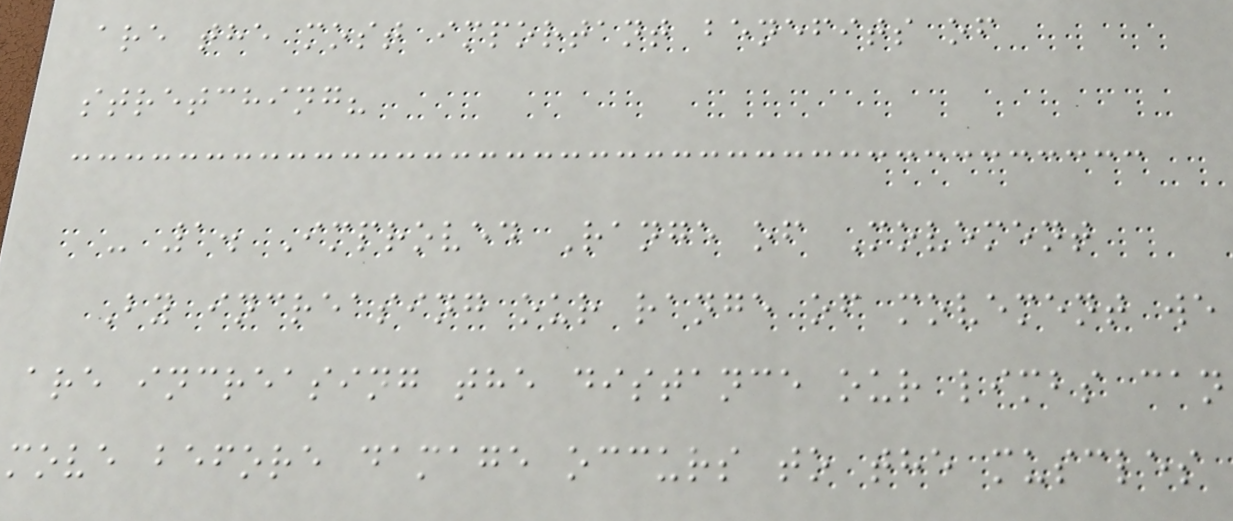are the most important benefits of
stretching?
- 1. Improved Range of Movement
By increasing our range of movement we
are increasing the distance our limbs can
move before damage occurs to the muscles
